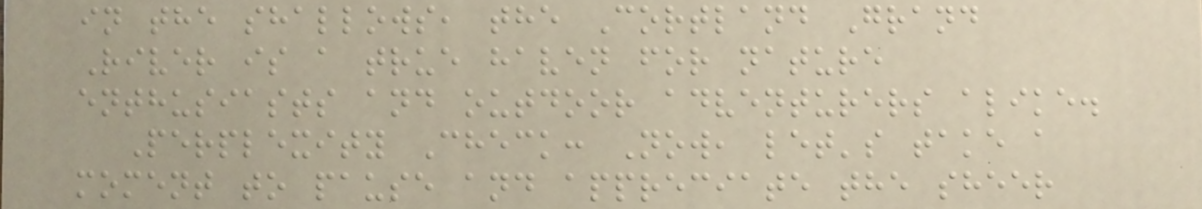in the shallows, the Cortland Grand
River is a true haven for nature
enthusiasts and outdoor adventurers alike.
Perplexity Check: Now, let's take a
moment to pause and appreciate the sheer
